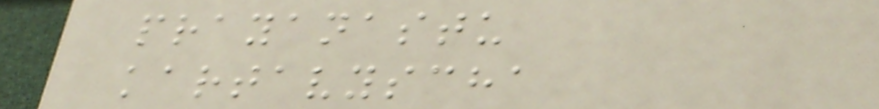prayanastu
kartavyscha
